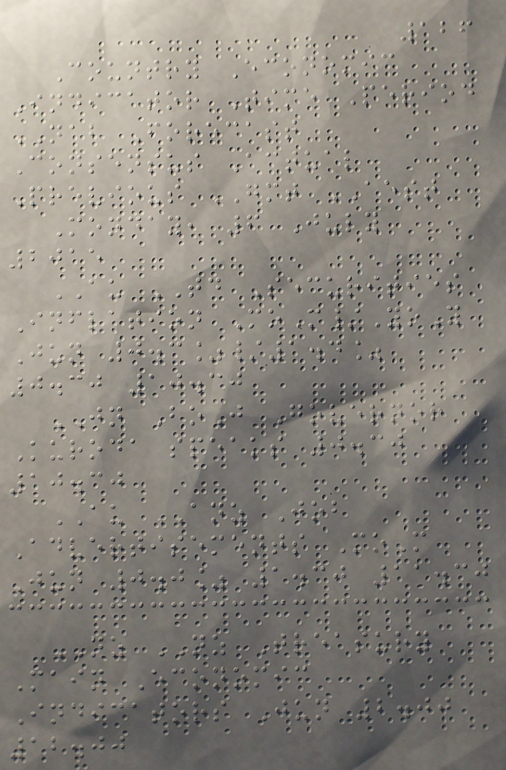126
Country Economic
Indicator Time Period
NAB Forecast
Consensus Actual
Previous GMT AEST
Monday, 6 July
2015
AU TD Securities
Inflation MoM/YoY
Jun 0.3%/1.4%
0.30 10.30
JN BoJ Governor
Kuroda speaks 0.30
10.30
AU ANZ Job
Advertisements MoM
Jun 0.0% 1.30 11.30
NZ NZ Treasury
Main Economic
Indicators Jun 2.00
12.00
